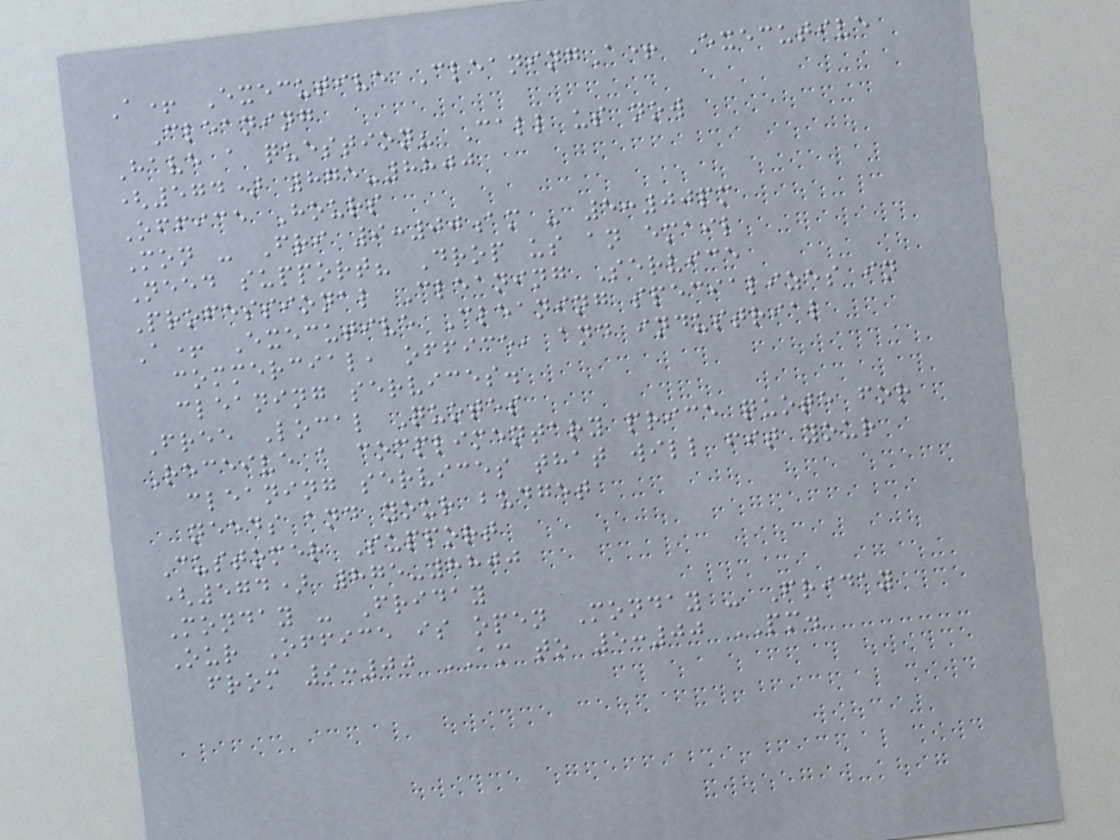A+ Executive CleaningA+ Executive
Cleaning
Have a question? Call us now
(574) 875-8800
Office Hours
Mon - Fri 9:00am - 5:00pm
Need support? Drop us an email
Professional Cleaning Service
A+ Executive Cleaning specializes in
commercial, office, and industrial
cleaning services.
Free Local Quotes
Receive a complimentary price quote for
cleaning services that will fit your
needs and your budget
Customer Support
(574) 875-8800
Monday - Friday
Our Office is open Monday - Friday
from 9:00 AM to 5:00 PM.
